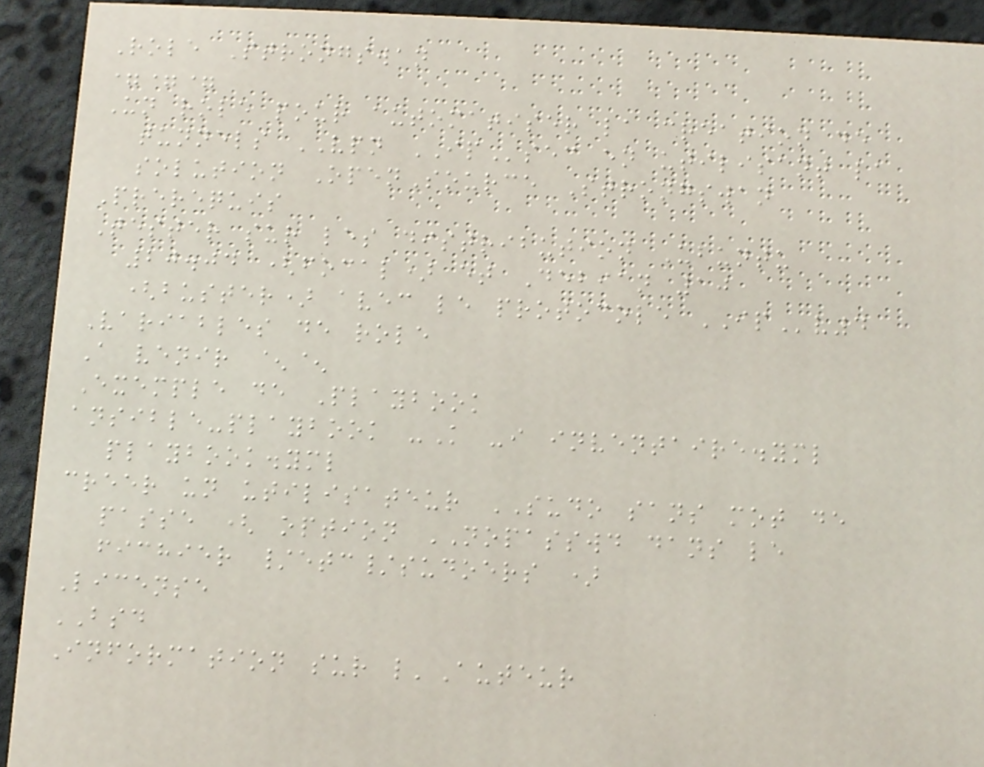Role Strongswan
===
Un role pour automatiser la creation de
tunnels VPN IPsec en utilisant la
solution OpenSource Strongswan
Prerequis
Tester sur les distribution Ubuntu
20.04 (focal) et Debian 10
(buster) avec le protocole IPv4
Variables de role
A venir ^^
Exemple de Playbook
ansible-playbook -K -i inventaire.yml
playbook.yml
creer un utilisateur SUDO sans mot de
passe ( option NOPASSWD dans le
fichier /etc/sudoers )
License
BSD
Information sur l'Auteur
